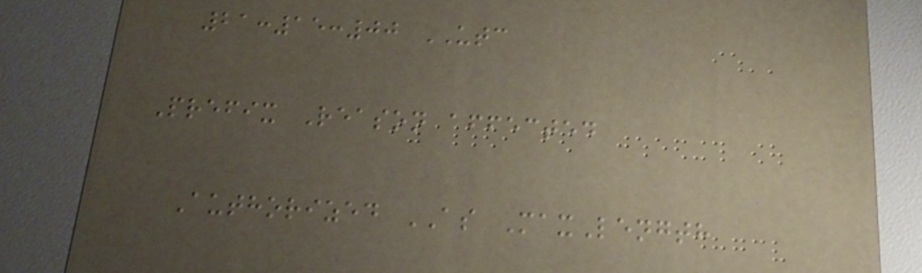21:15:00 UTC
Prefix Reason affected
Authorized AS MaxLength
